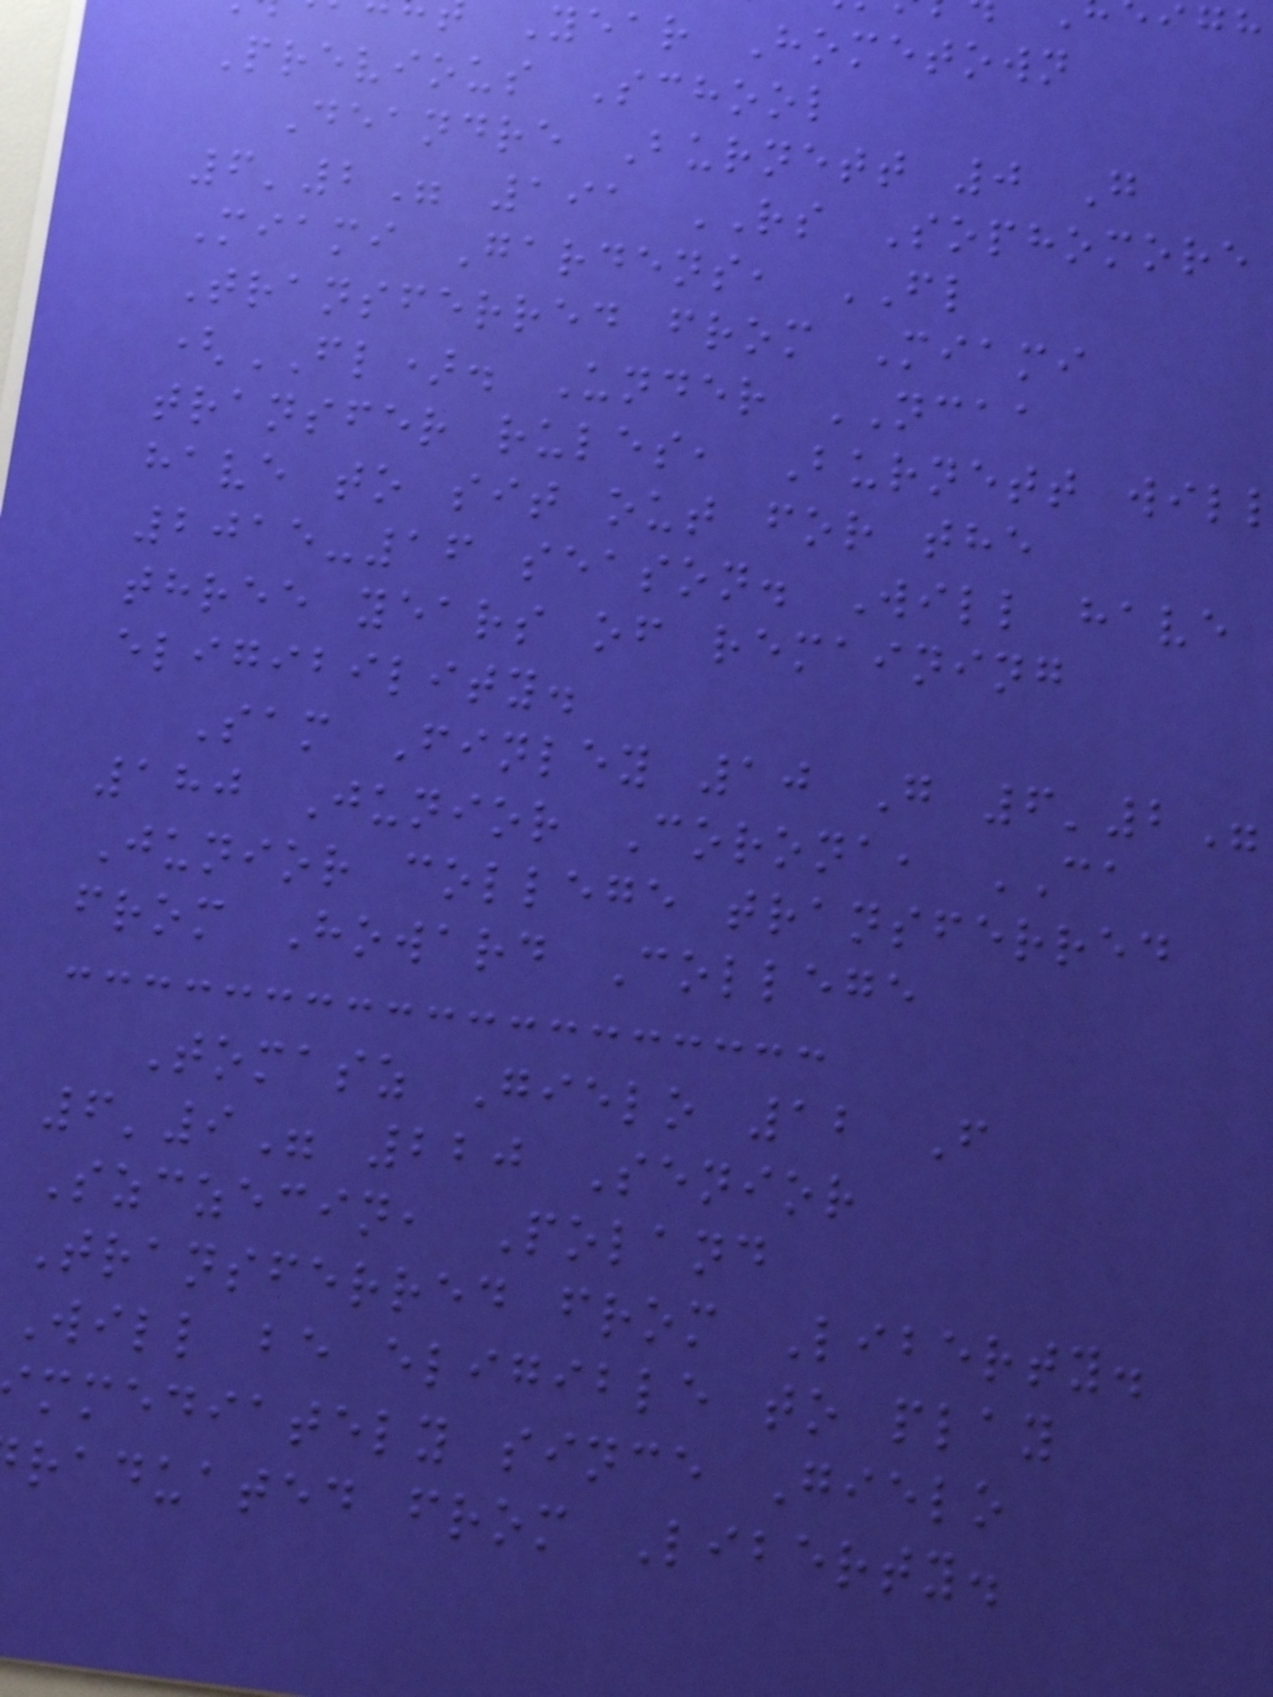Year Hometown
Previous School
Deandre Burnett 0 G
6'2" 191 RS Sophomore
Miami Gardens, FL
Transferred from Miami
(FL). Under NCAA
transfer rules, Burnett wil
have to sit out for the
2015-16 season. Will have
three years of remaining
eligibility.
Sam Finley 10 G 6'2"
180 Junior Corona, CA
Junior college transferred
from Howard College
Tomasz Gielo 12 F
6'9" 220 Senior
Szczecin, Poland
Transferred from Liberty.
Will be eligible to play
mmediately since Gielo
raduated from Liberty.
